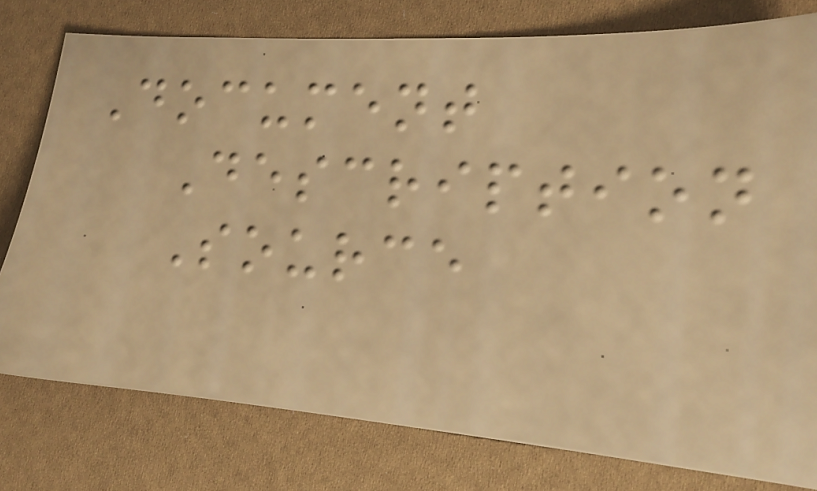Document
Description
Source
